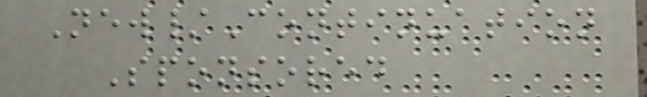New/Continuation
Sponsored
